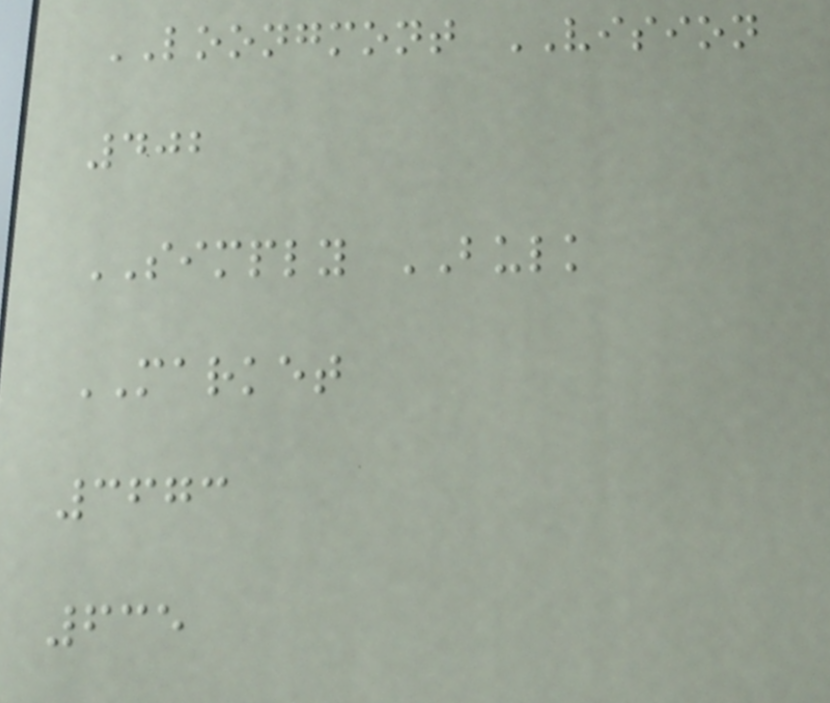LOONGMONT VISION
402
SIMPLY BULK
MARKET
3673
635
